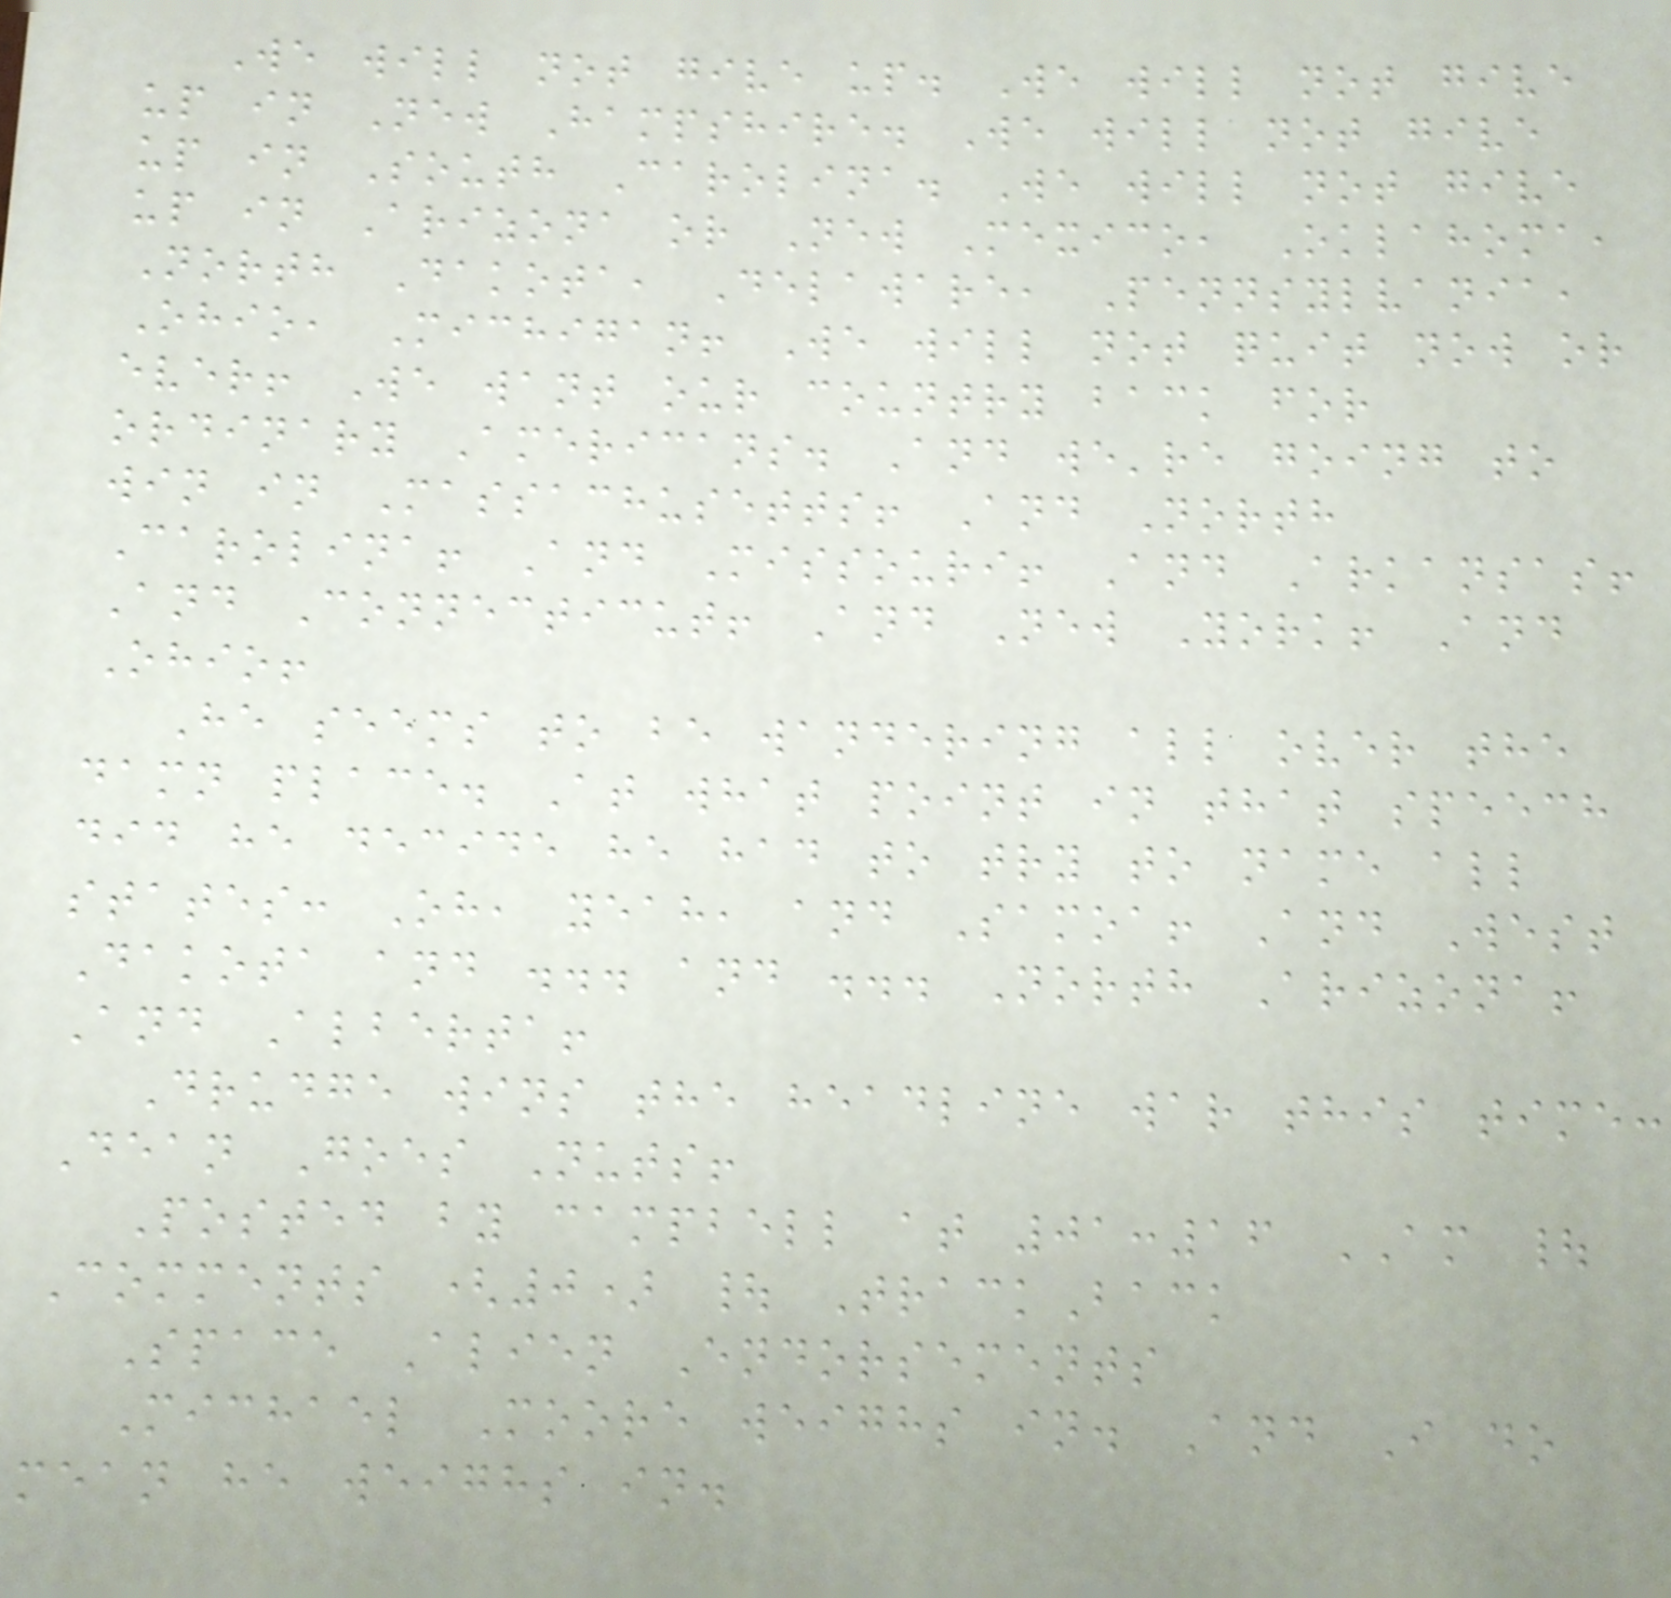We will not give up. We will not give
up in New Hampshire. We will not give
up in South Carolina. We will not give
up in Arizona or New Mexico, Oklahoma,
North Dakota, Delaware, Pennsylvania,
Ohio, Michigan! We will not quit now or
ever! We want our country back for
ordinary Americans. And we're going to
win in Massachusetts! And North
Carolina! And Missouri! And Arkansas!
And Connecticut! And New York! And
Ohio!
He seems to be wandering all over the
damn place. At what point in that speech
did he decide he had to try to name all
states: Oh, yeah, and Samoa! And West
Dakota and ... and ... North Arizona!
And Alberta!
Drudge wins the headline war this time:
Dean Goes Nuts!
Posted by campbell at 01:16 AM |
Comments (0) | TrackBack
Space Alien Endorsements
Michael Moore weighs in. And I do
mean he weighs in.
